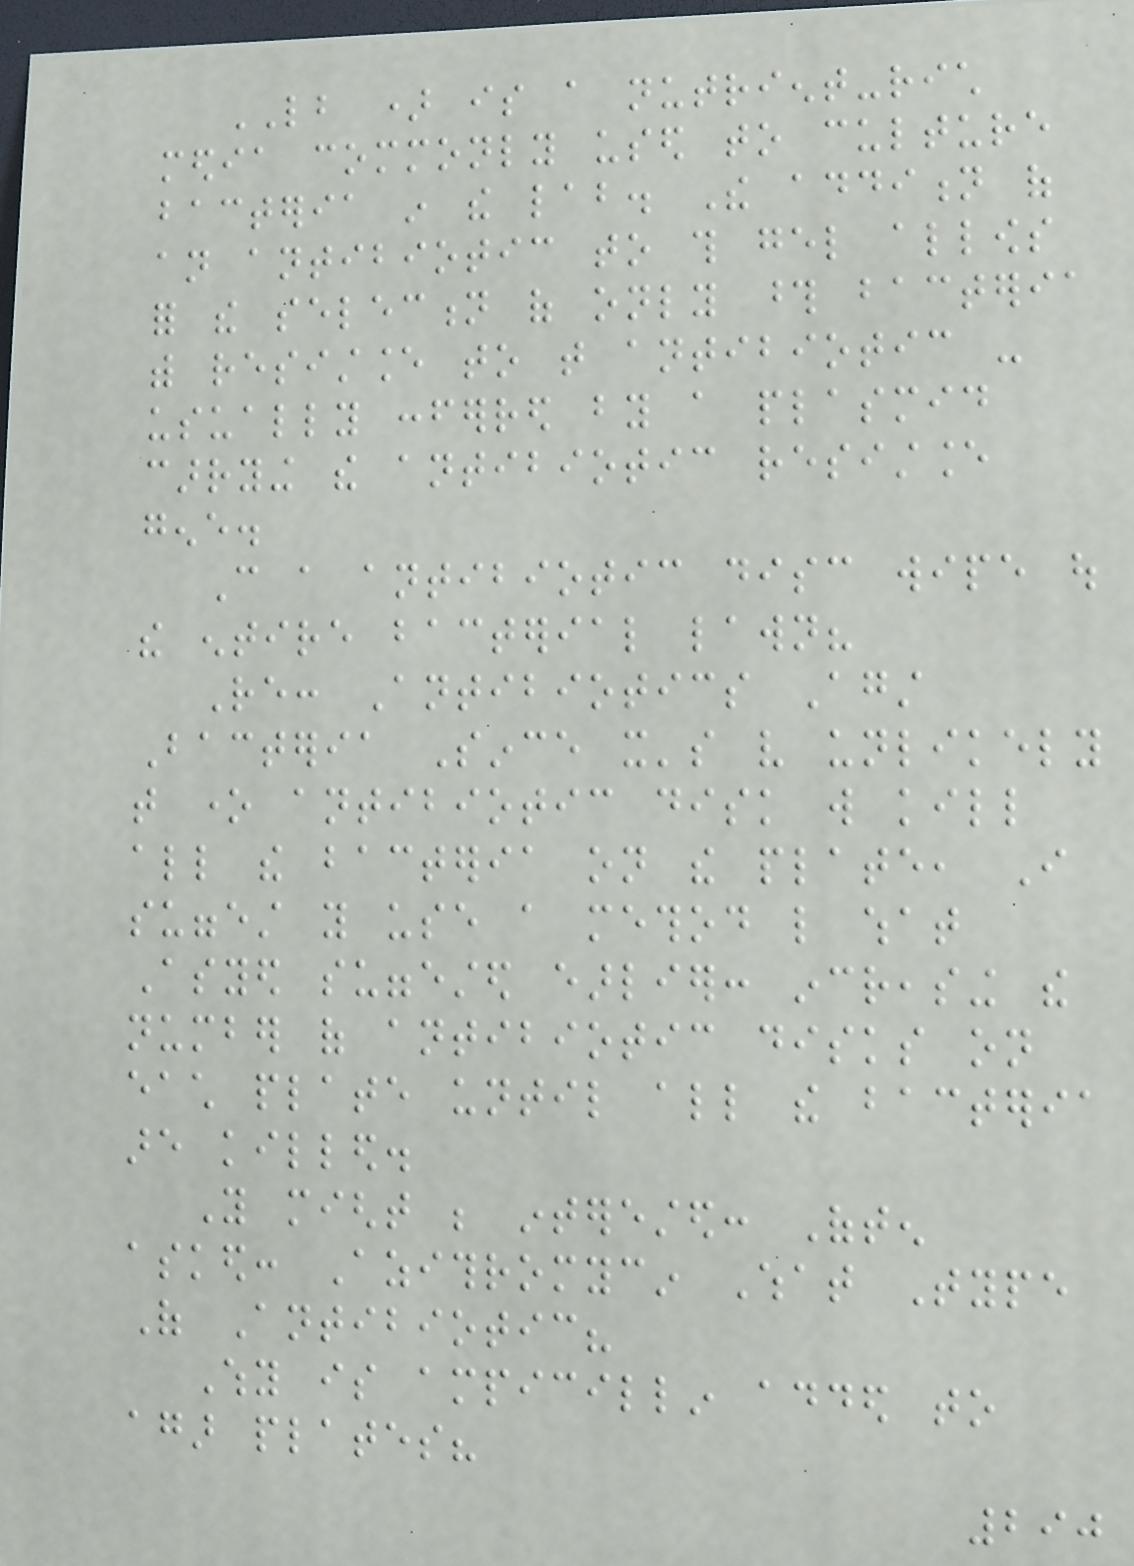LB ) is a nutrient-rich
media commonly used to culture
bacteria in the lab. The addition of
an antibiotic to this gel allows
for the selection of only those bacteria
with resistance to that antibiotic -
usually conferred by a plasmid
carrying the antibiotic resistance
gene.
Can a antibiotic disc wipe out
the entire bacterial lawn?
Re: Antibiotics Against
Bacteria Since it's very unlikely
that one antibiotic disk will kill
all the bacteria on the plate, I
suggest you use a method like what
Asyed suggested earlier: increasing the
number of antibiotic disks on
each plate until all the bacteria
are killed.
You might be interested: Often
asked: Azithromycin What Type
Of Antibiotic?
Why is ampicillin added to
agar plates?
290
